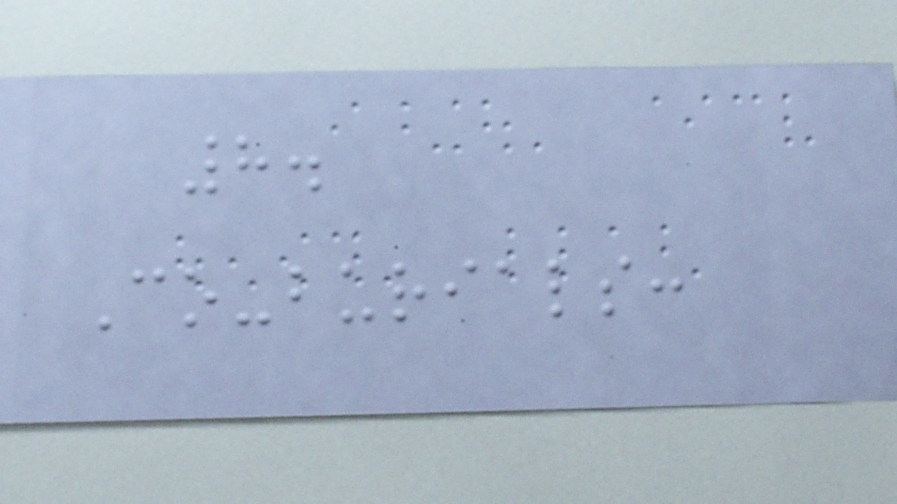8.
Co-burials:
